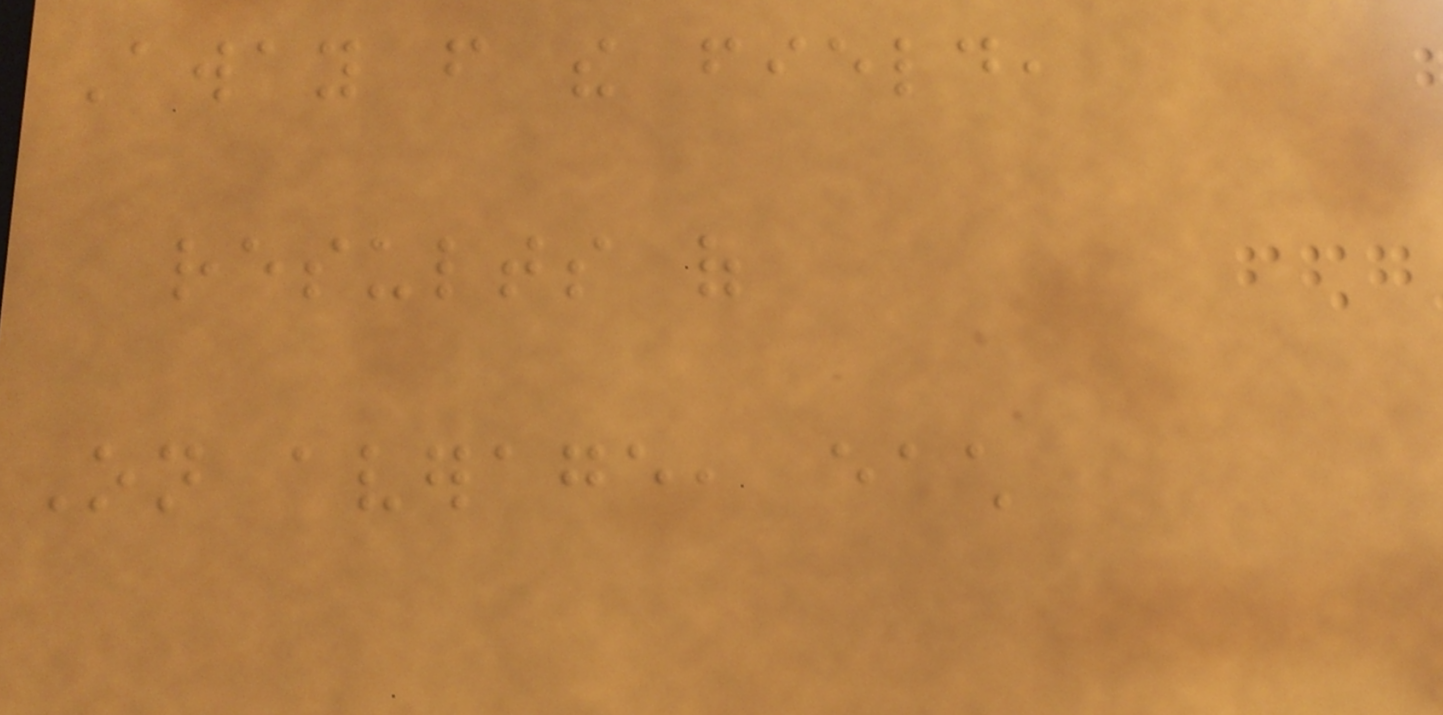Away from the field,
results of
On average, each
